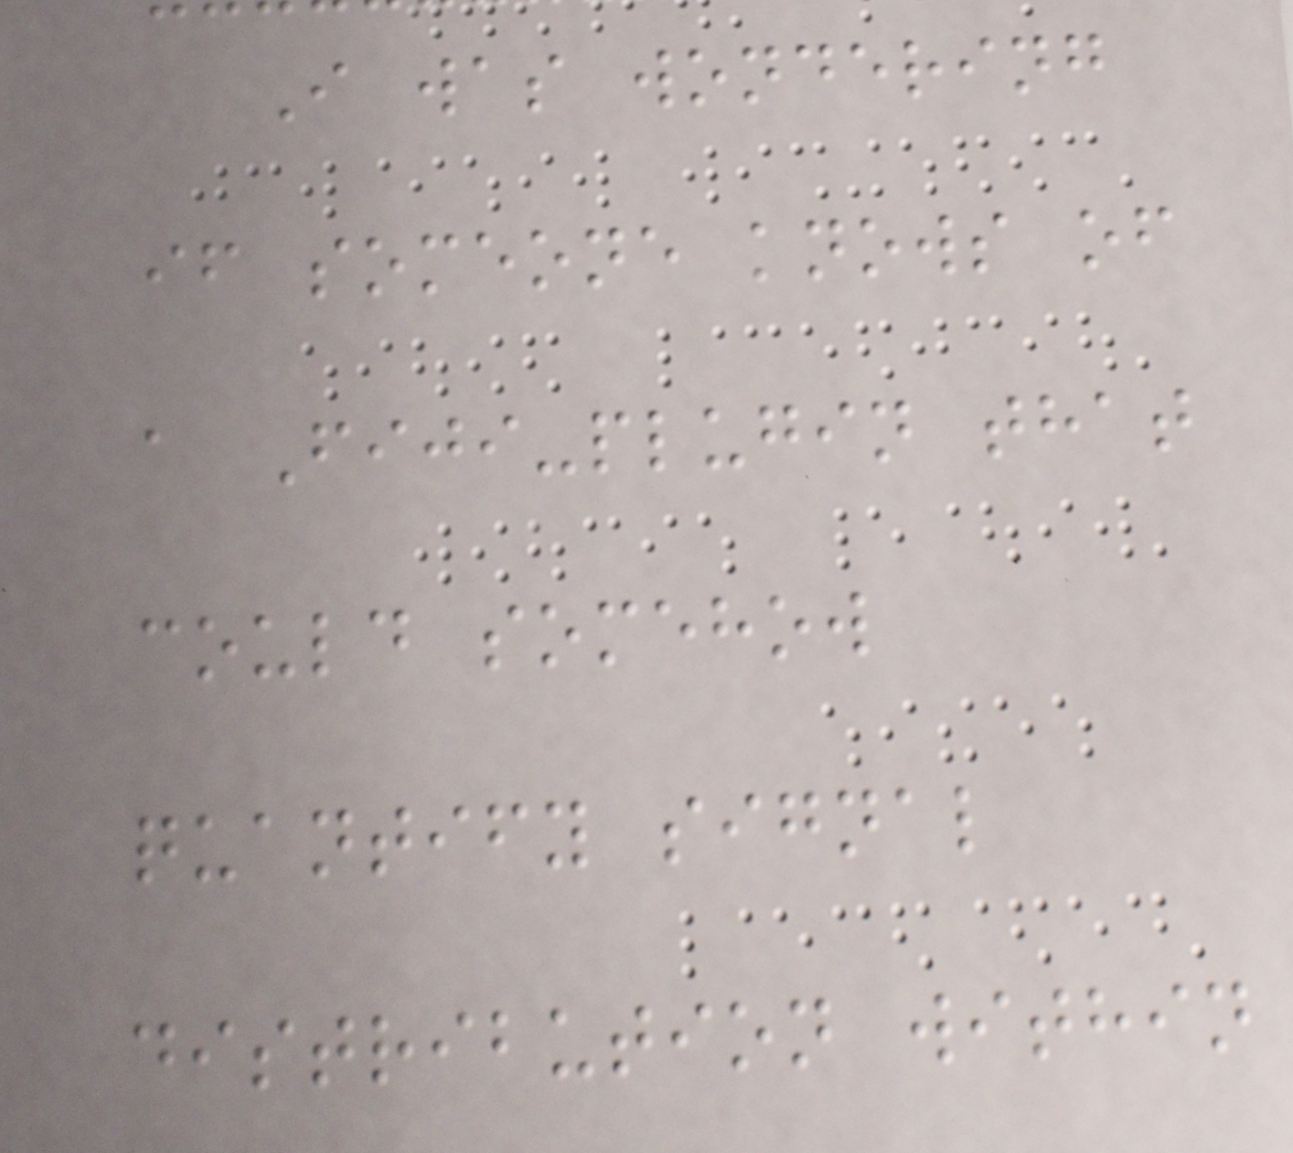I was wondering
if someone knows of
a Fiji-plugin that
could somehow
quantify signal
distribution within
